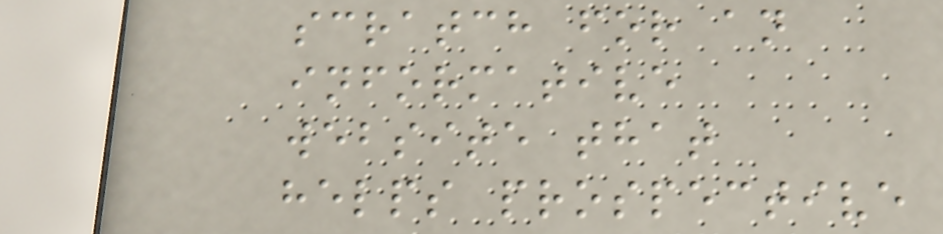scratch for an
informative
website that
helps prospective
